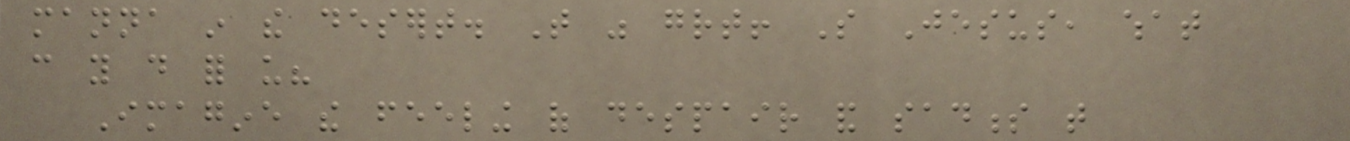manna in the desert. That was great! So Jesus, what
can you do for us?
Imagine the feeling of despair and sadness that
